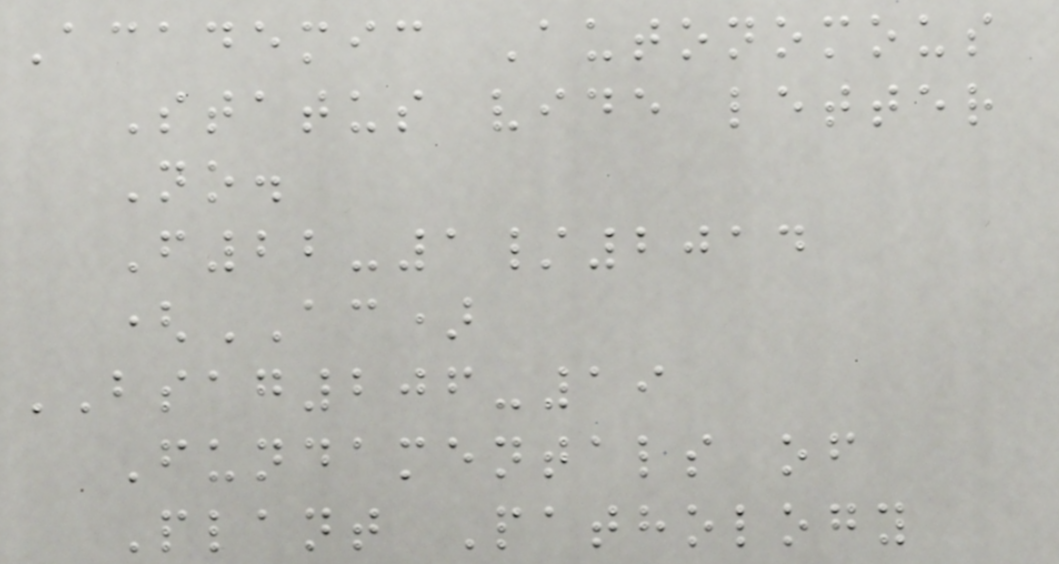Academic Autonomous
Status vide letter
No.
F22-1/2014
(AC)
BSAG206-19
Fundamentals of
Plant Pathology
